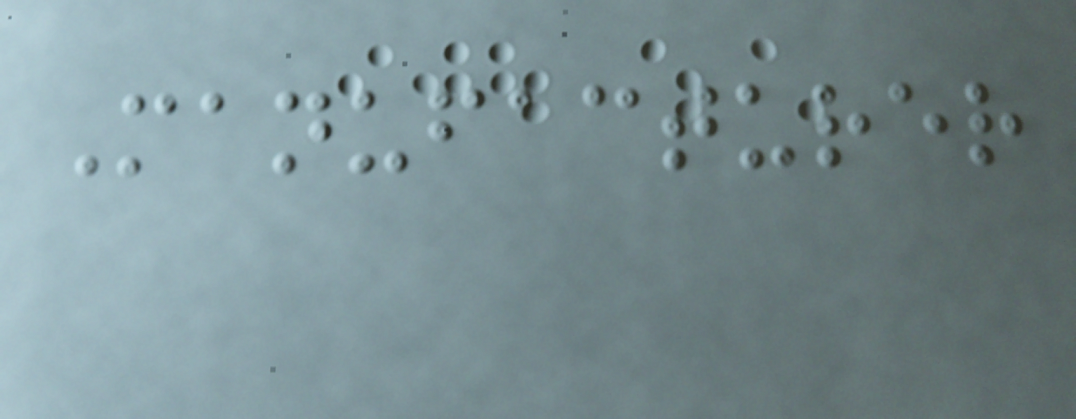Manufacturer
